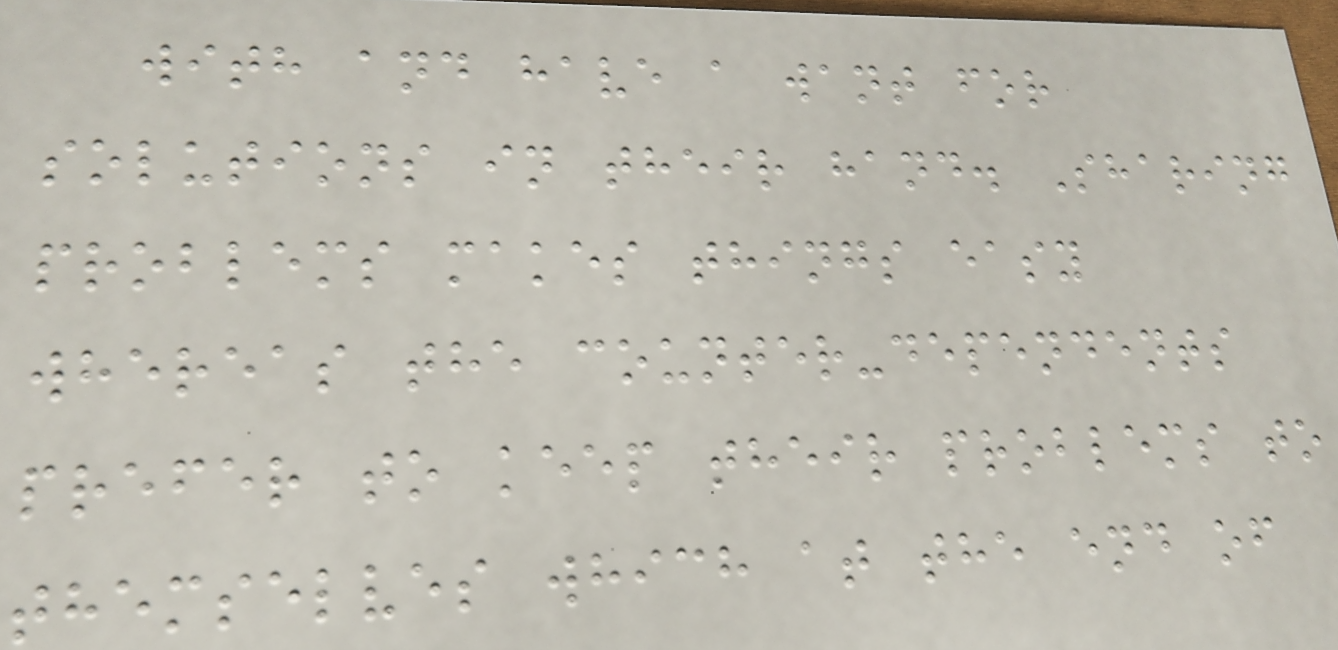with and have a want for
solutions in their hand. Sharing
problems makes things easy
whereas the counter-dependents
prefer to keep their problems to
themselves which at the end of
